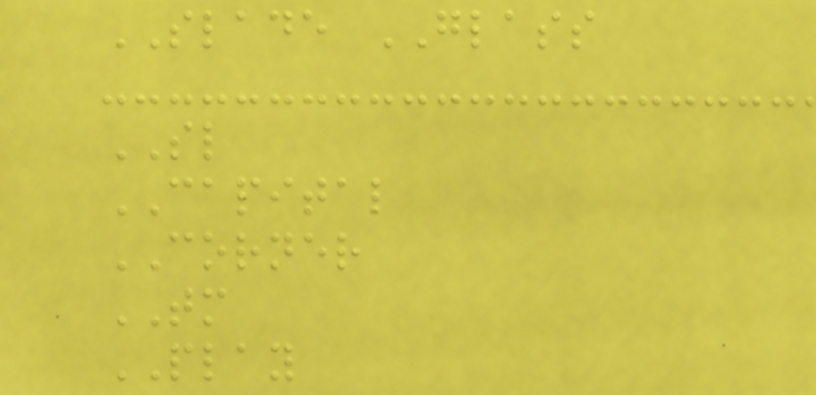SLADE GLASS
SL
CAPITAL
CORNER
TM
PLAY
